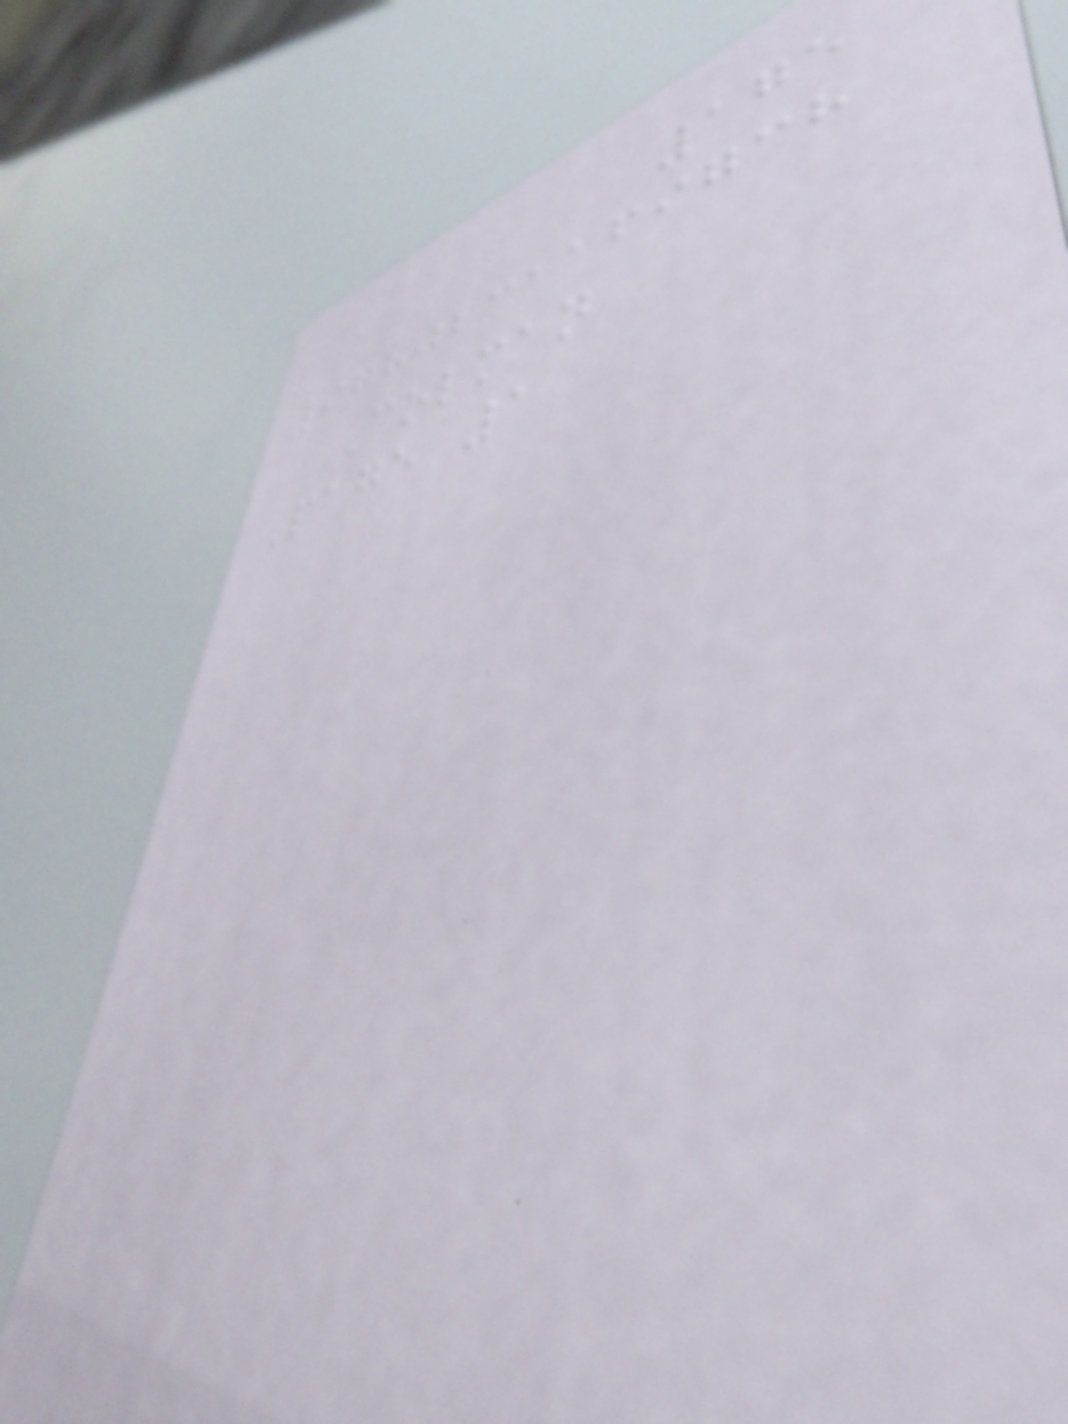175
9780231169738
Colman
Page 1
